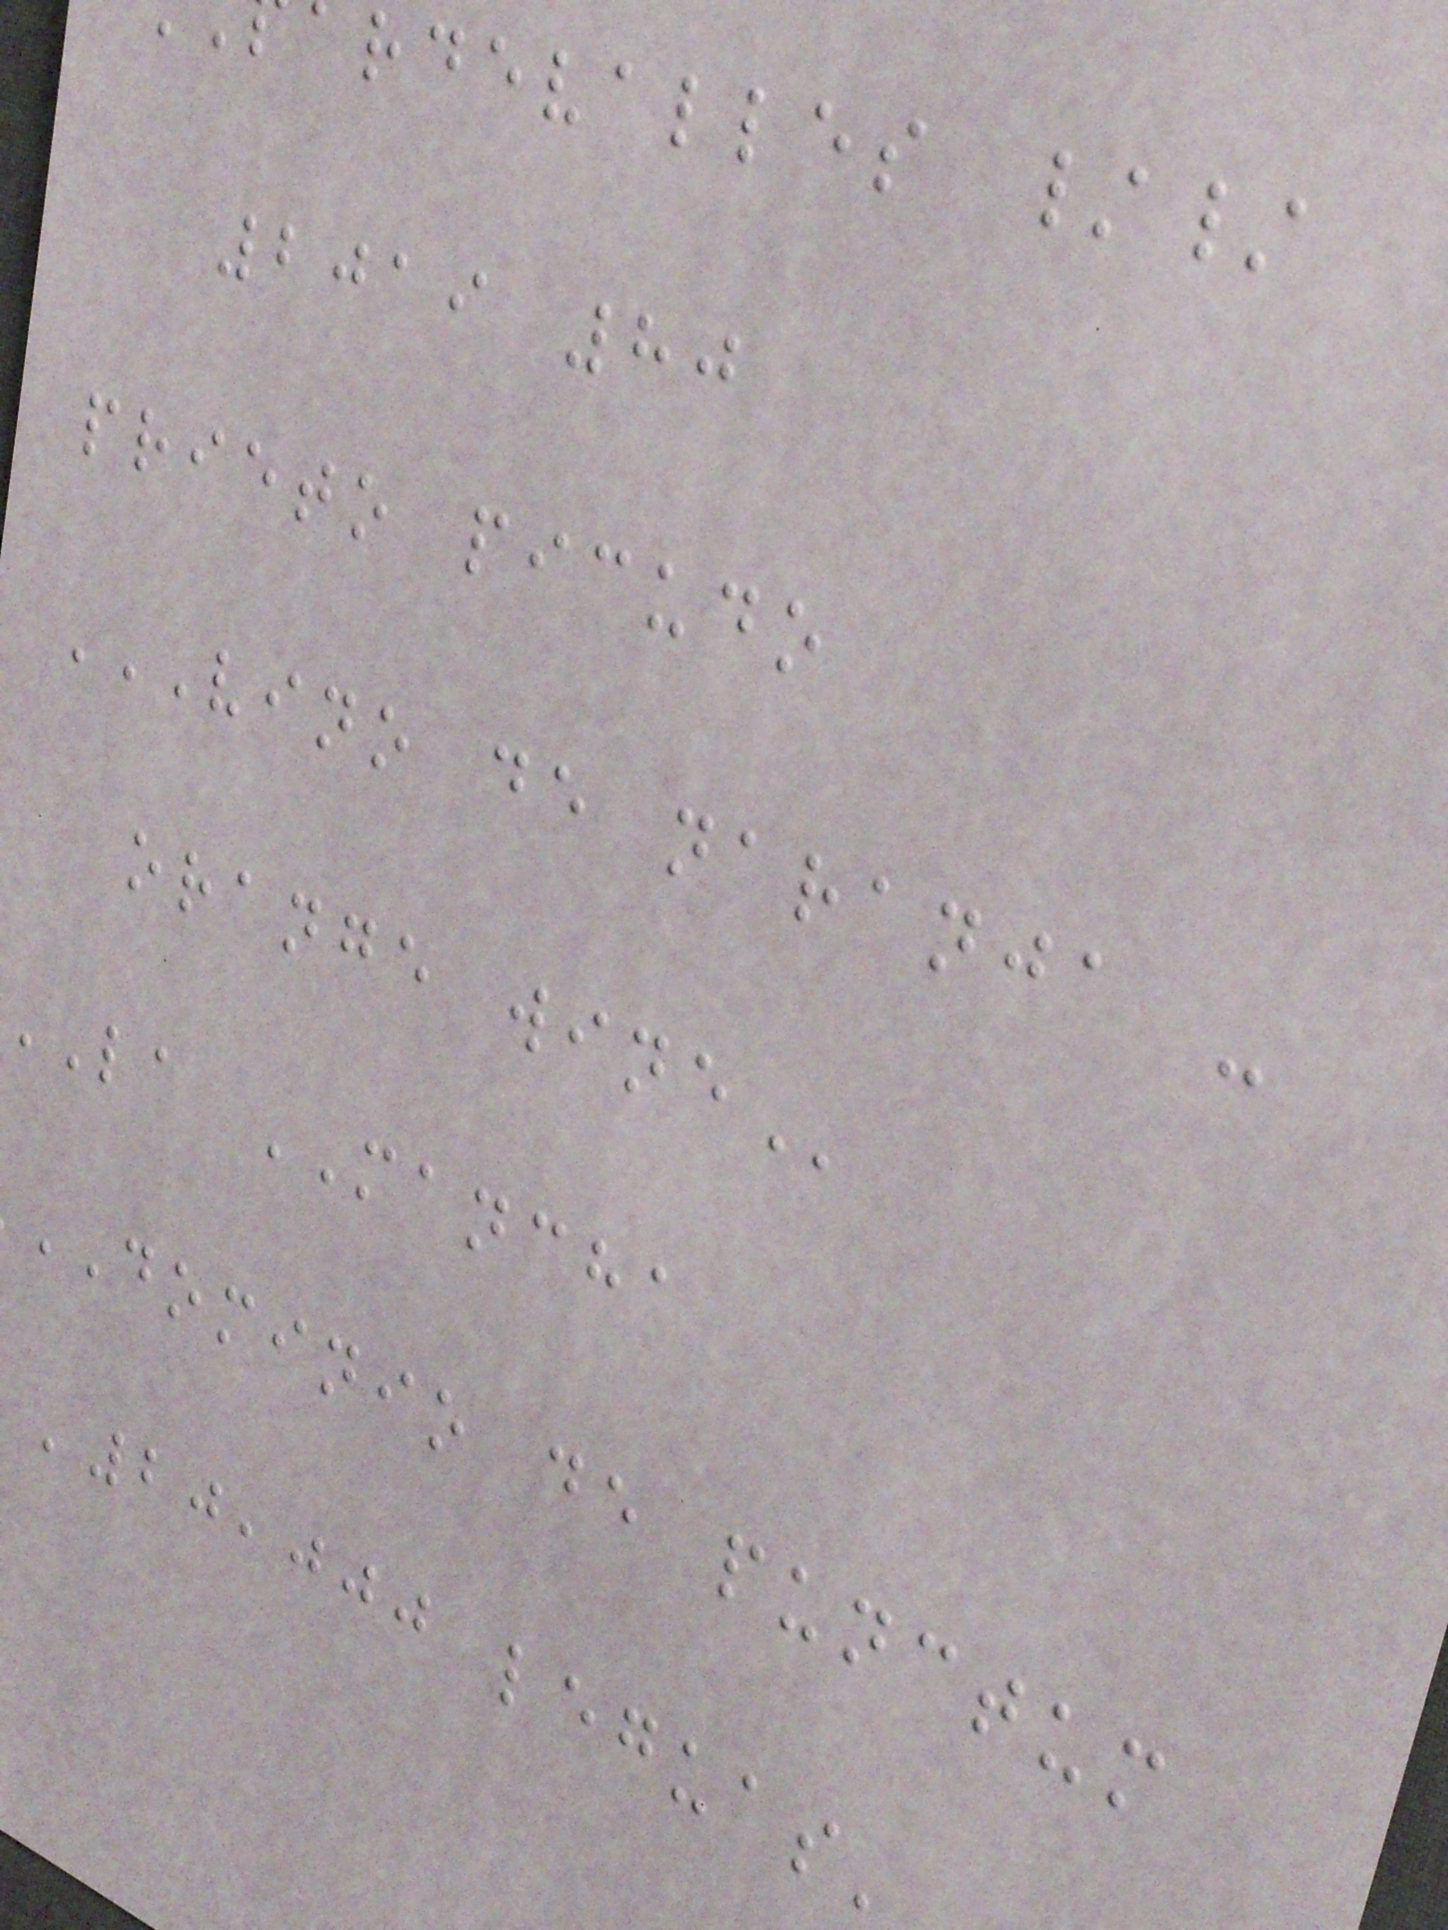rdevalles //
2019 80
prieto picudo
VINO DE NARANJA -
orange
LA MANCHA
DOMINIO de punctum
'20,000
